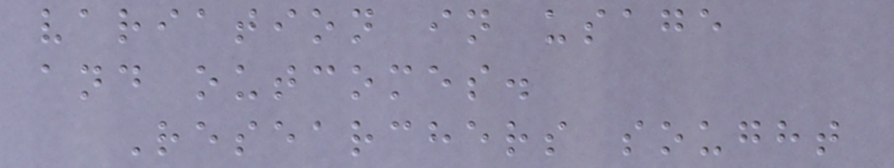variation in usage
and outcomes.
Researchers sought
